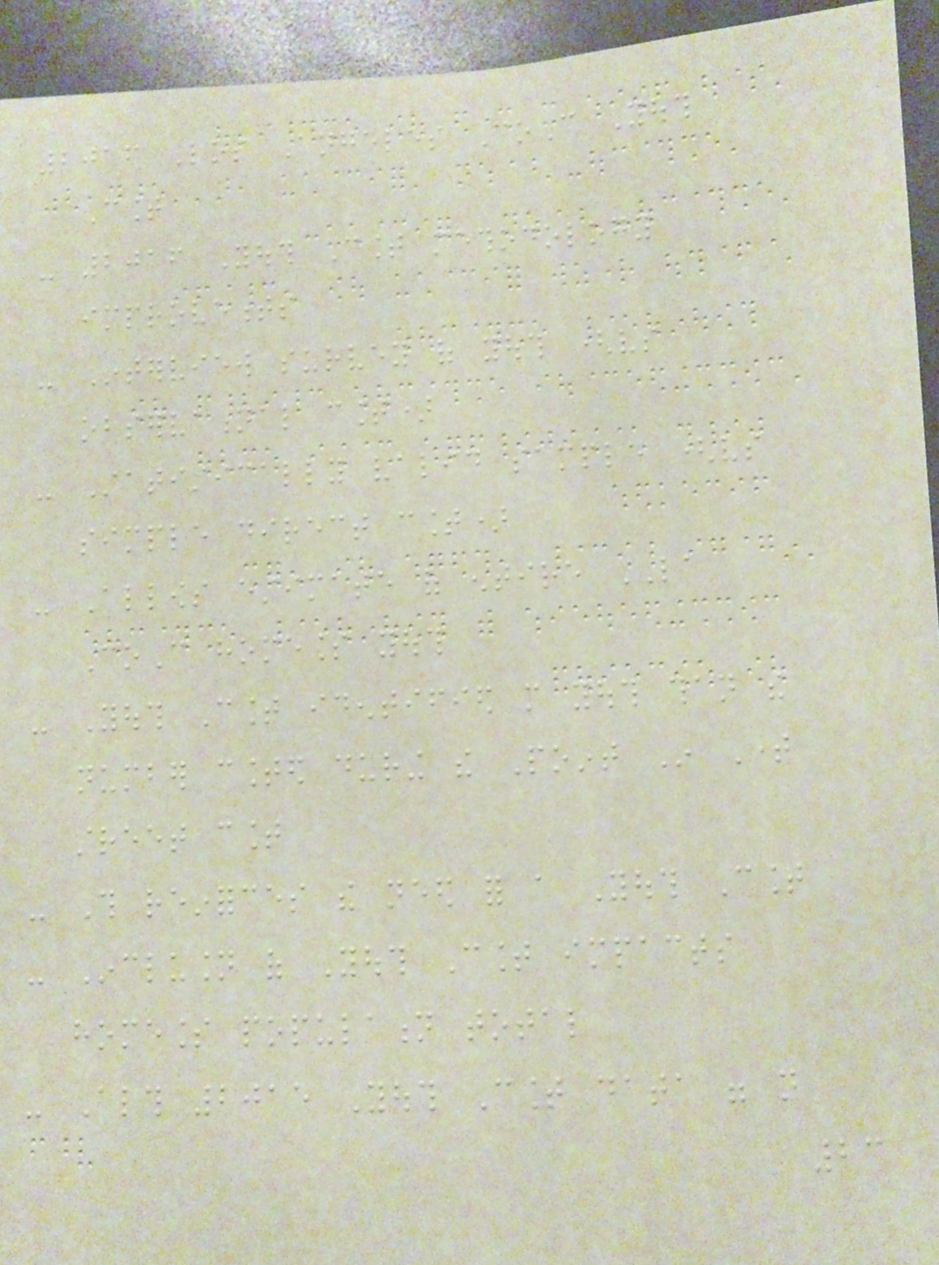2016 Los Angeles CoC Youth
Count
- 2016 Youth Count methodology
improvements
- Interview survey of youth (vs
observational count)
- Statistically valid sample (vs
simple direct count)
- Allows estimate of entire LA
CoC homeless youth
- Youth Count identified more youth than the
number counted during the Point In Time
street count
- This reinforces the need for a Youth Count
- Inclusion of Youth Count impacts
homeless population total
- Although 2015 Youth Count data were not
23
